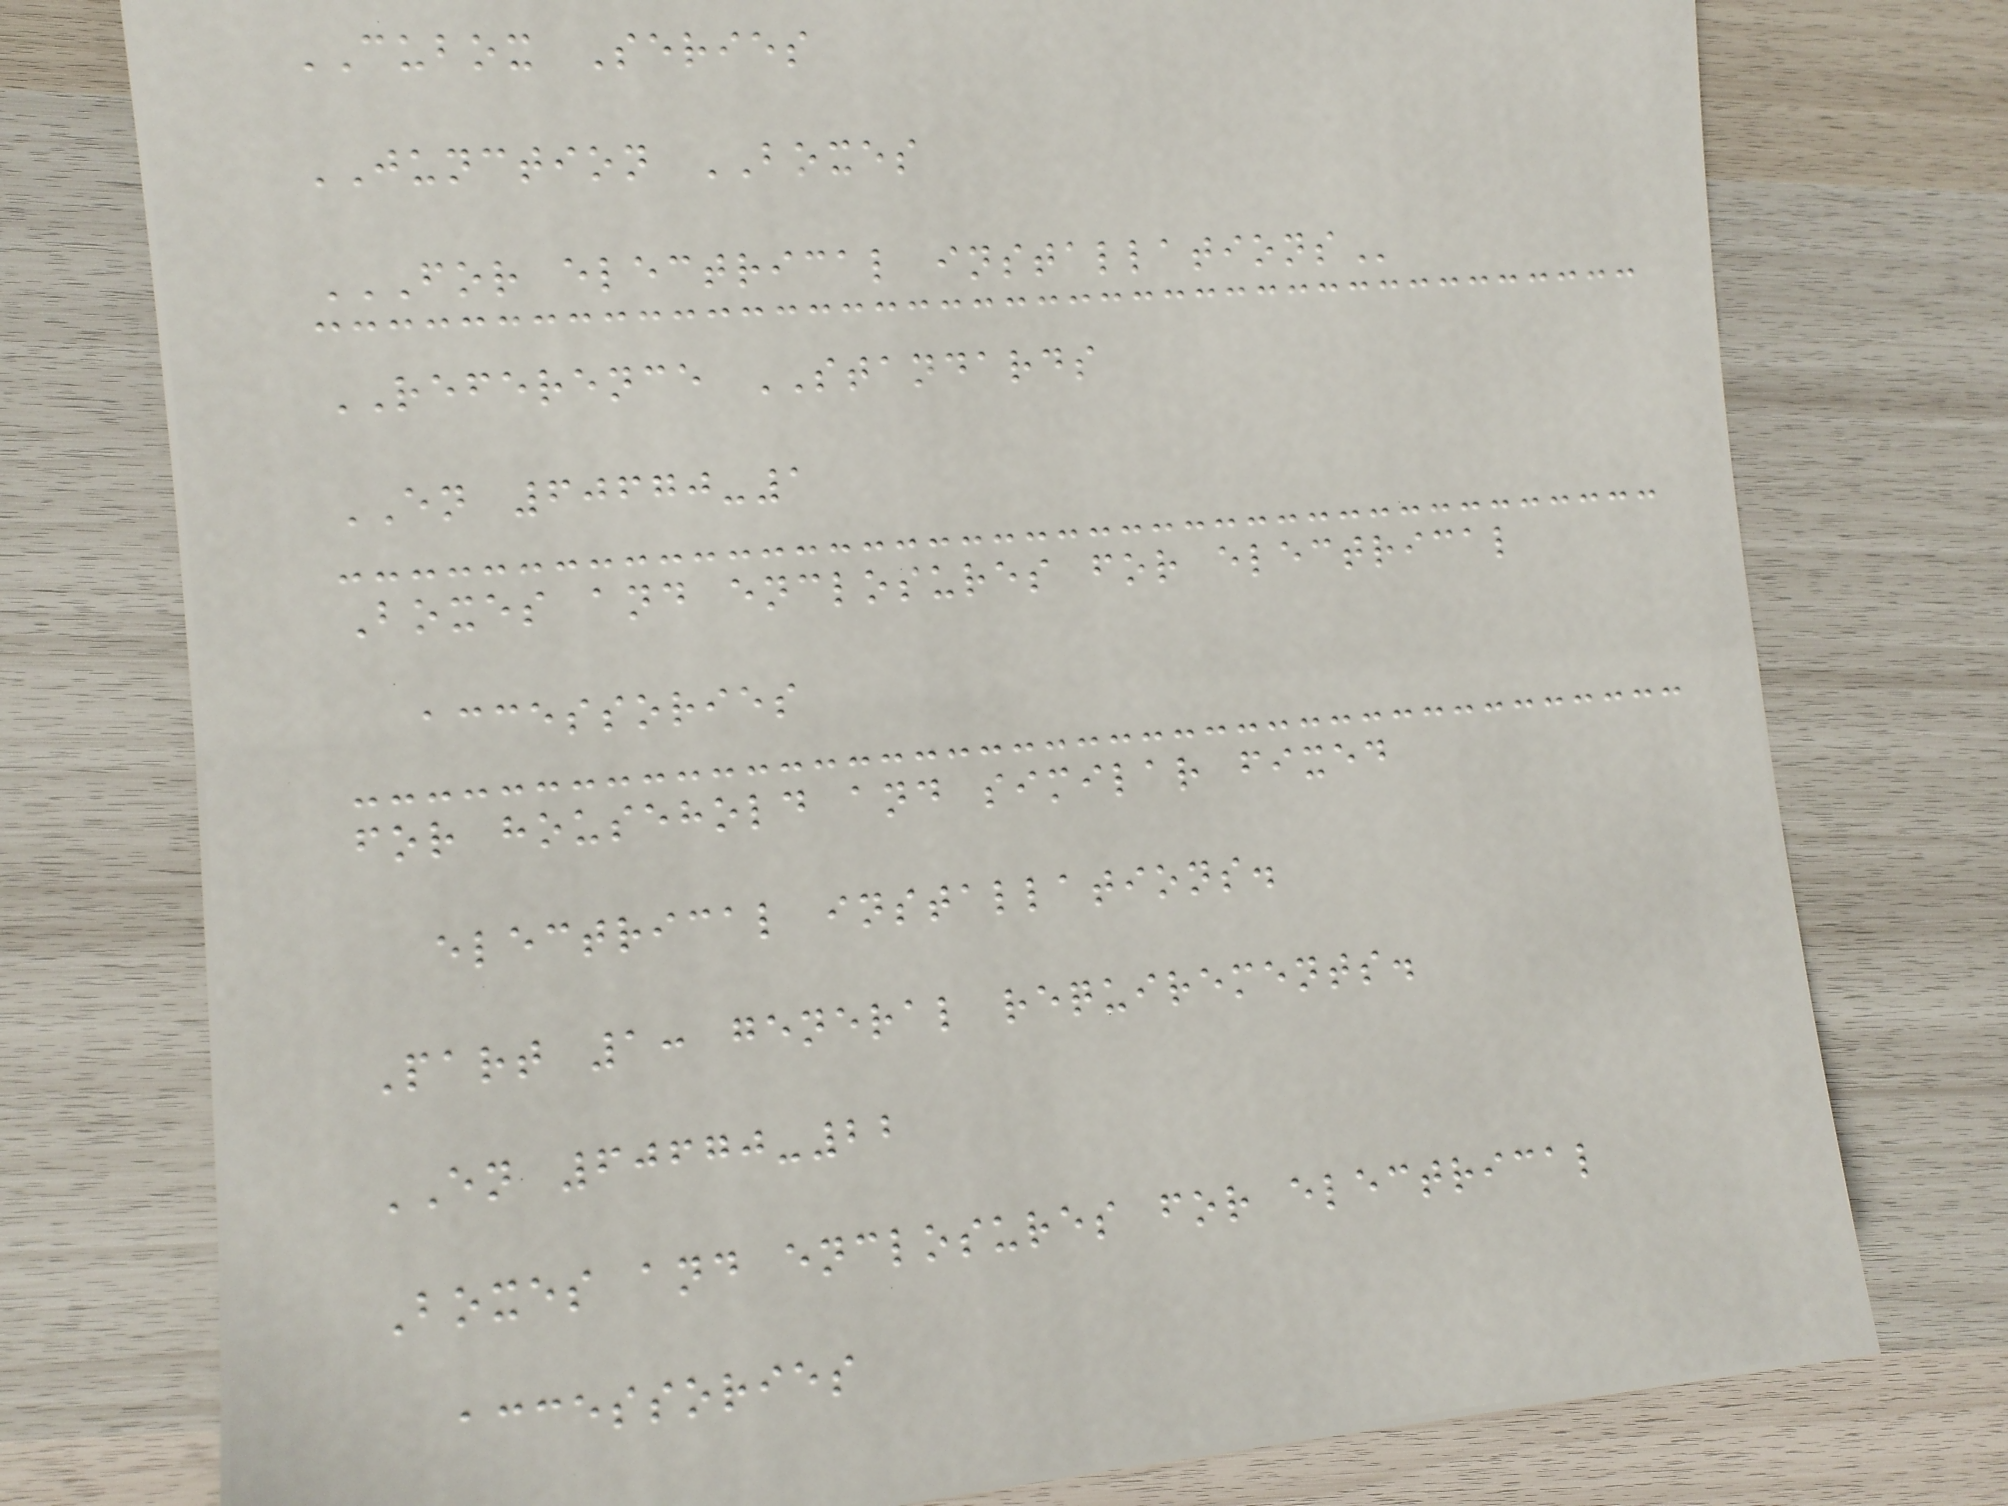CUBOX Series
JUNCTION BOXES
FOR ELECTRICAL INSTALLATIONS
REFERENCE STANDARDS
EN 60670-1
Boxes and enclosures for electrical
accessories
for household and similar fixed
electrical installations.
Part 1: general requirements.
EN 60670-22
Boxes and enclosures for electrical
accessories
